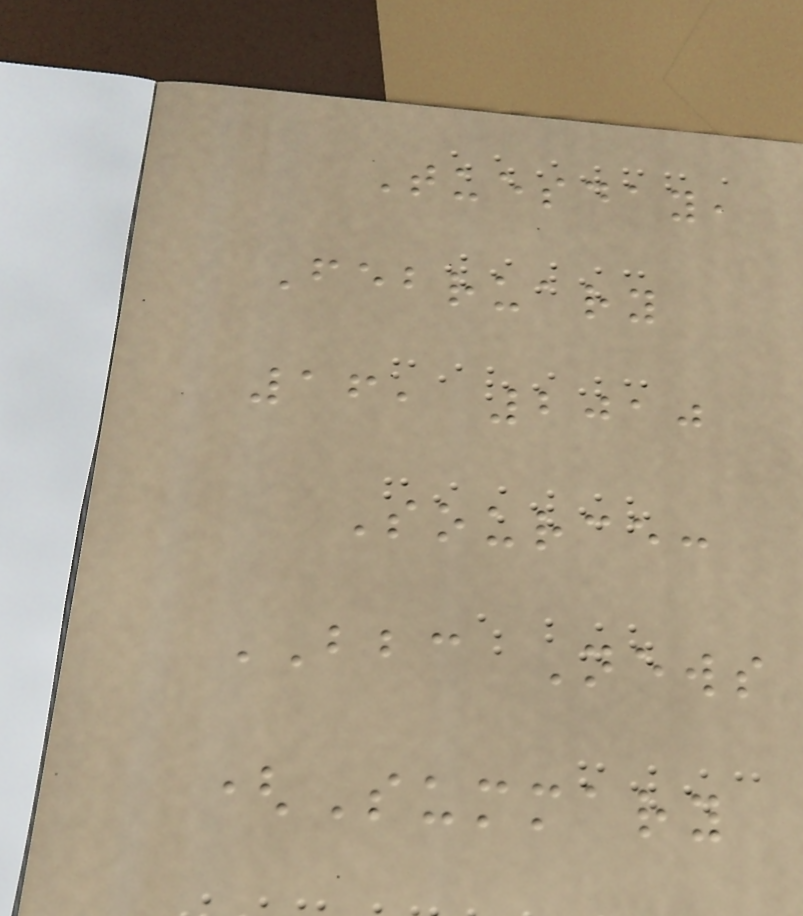Tuesday,
February
16, 2010
Source:
BBC News
(Summary
